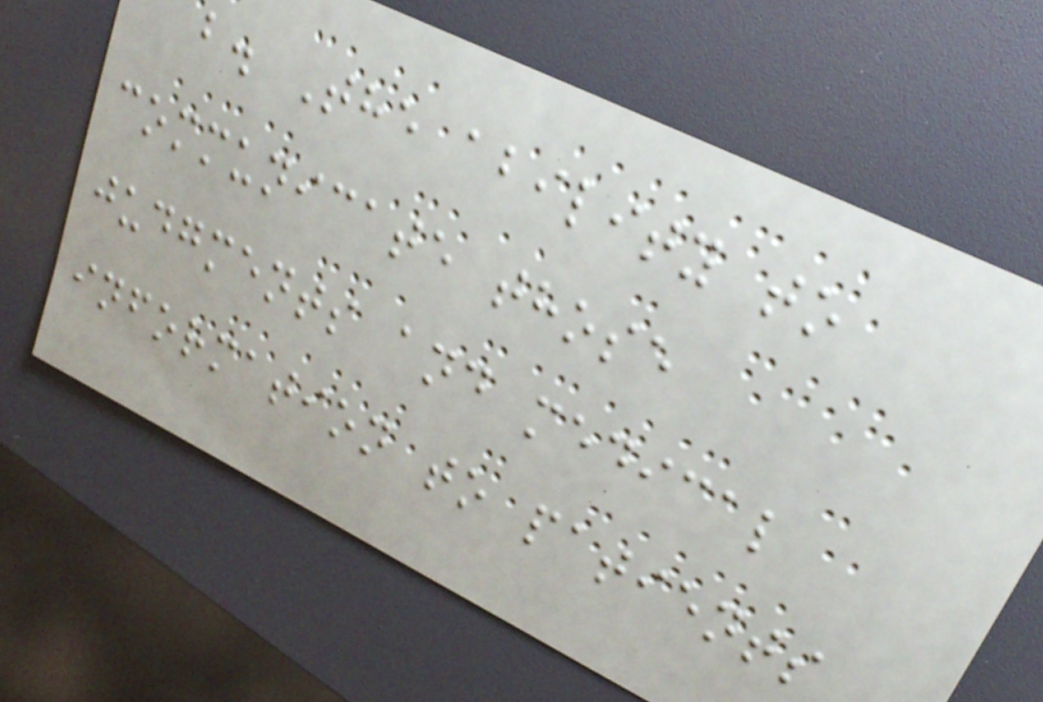b. The ability to
communicate those
judgments and medical
information to patients
